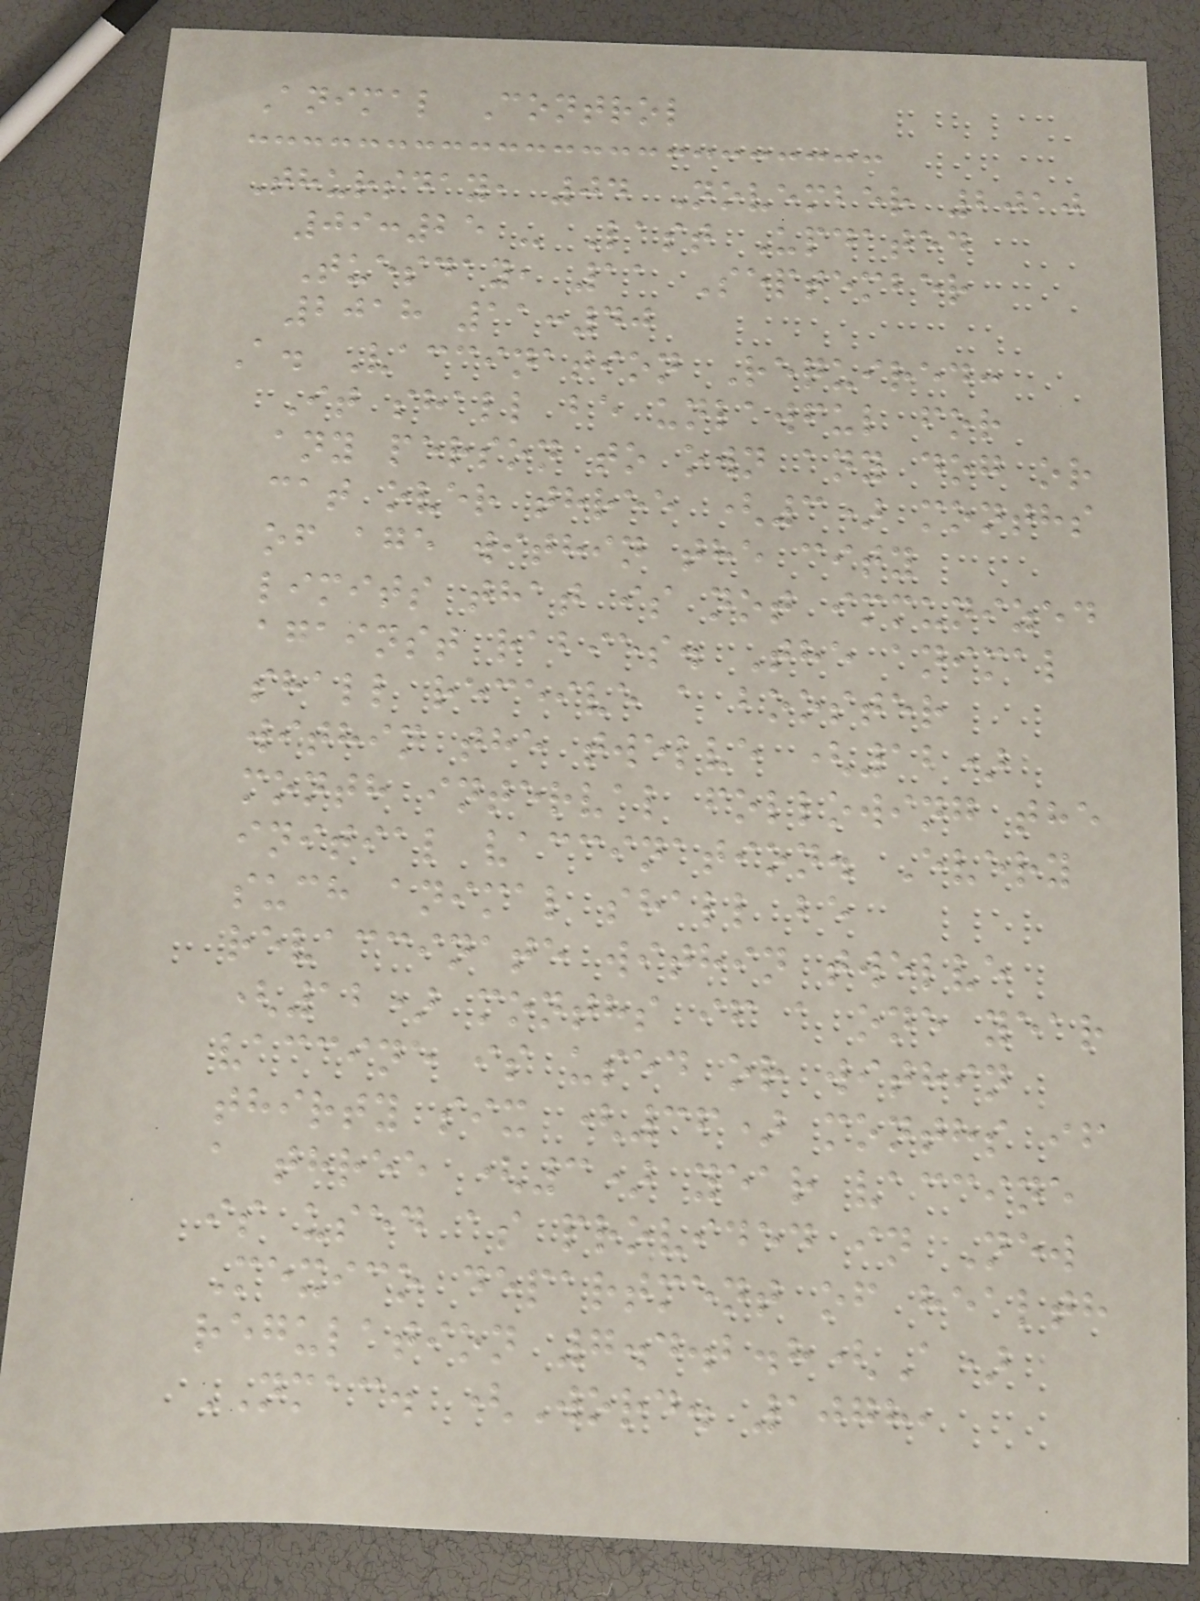Animal Control
Thursday, 04 November 2010
09:25 - Last Updated
Tuesday, 11 September
2018 11:40
A. Vaccination Required:
It shall be unlawful for
any person to own any dog or
cat over three (3) months
of age within the city
limits that is not immunized
against rabies. The animal
shall receive a booster
within the twelve (12)
month interval following the
initial vaccination. Every
such animal shall be
revaccinate within twelve
(12) months if a one year
vaccine is used or within
thirty six (36) months if
a three (3) year vaccine
is used as provided in New
Mexico department of health
regulation 7.4.2.8(A)
NMAC. (Word. 1078,
